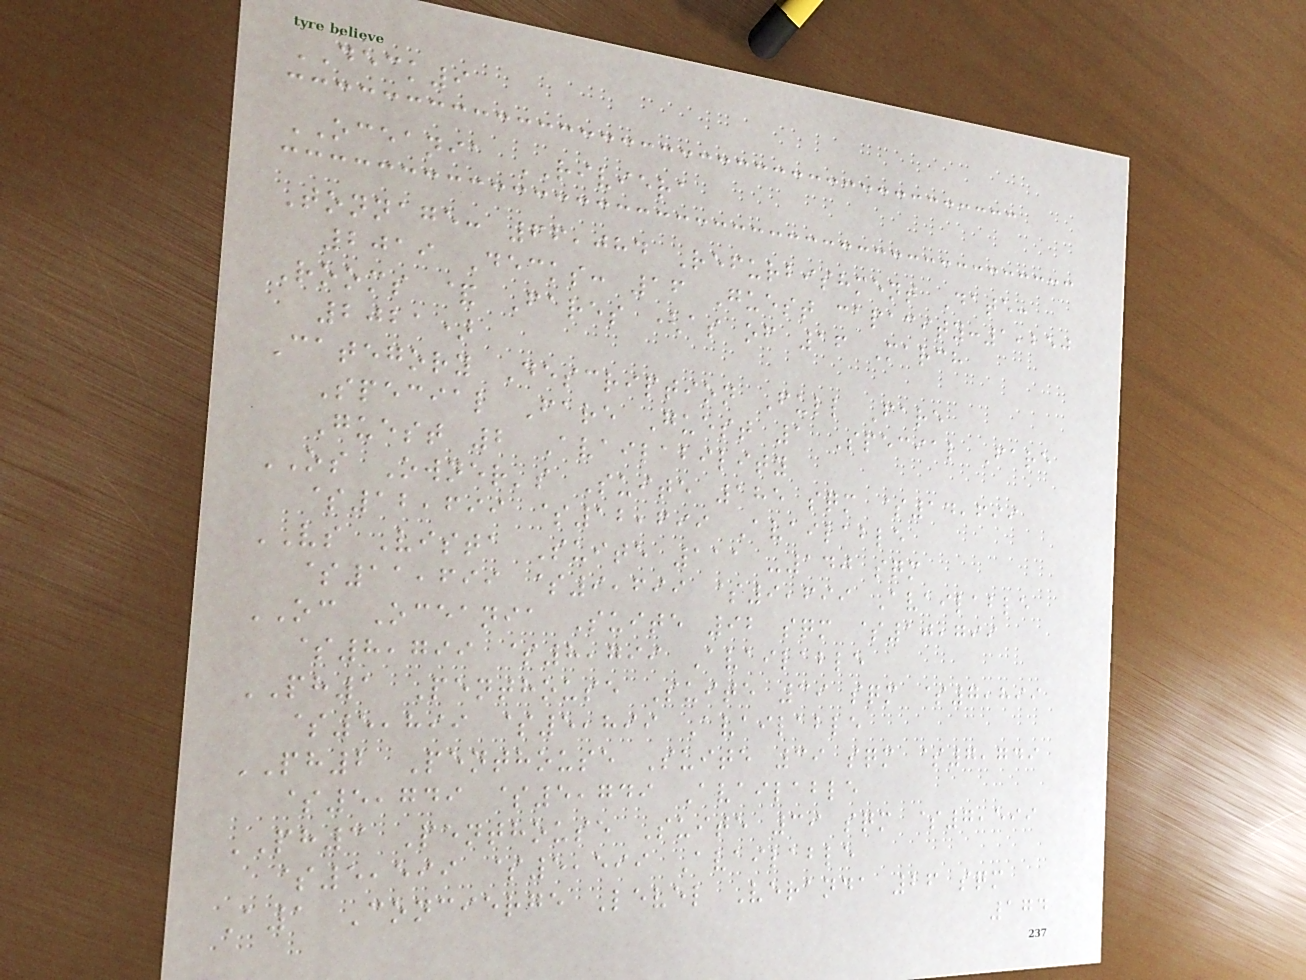DECK9
OCEANIA RIVIERA
Tonnage: 66,084 Refurbishment Date:
2019 Decks: 16 Guest capacity:1,250
Rooms & Fares (as of 16 March
2021)
Category Description Full Fare
Special Fare Guest 1 Special Fare
Guest 2 Availability
OS Owner's Suite 185 sqm $14,699
$12,699 $12,699 Available
VS Vista Suite 111 -140 sqm
$11,699 $9,699 $9,699 Available
OC Oceania Suite 92 sqm $10,799
$8,799 $8,799 Available
PH1 Penthouse Suite 39 sqm $7,899
$5,899 $5,899 Available
PH2 Penthouse Suite 39 sqm $7,749
$5,749 $5,749 Available
PH3 Penthouse Suite 39 sqm $7,599
$5,599 $5,599 Available
A1 Concierge Level Veranda 26 sqm
174
